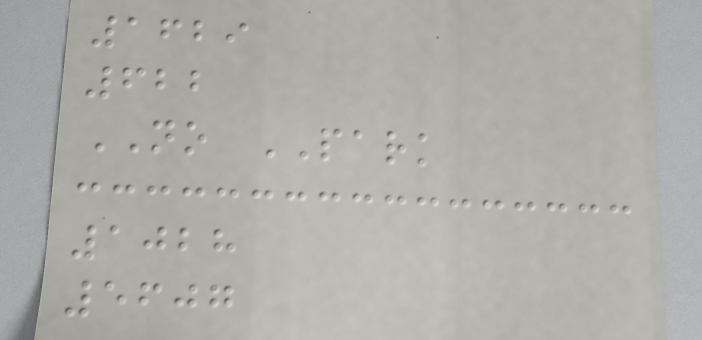1629
622
NO PARK
1028
5607
